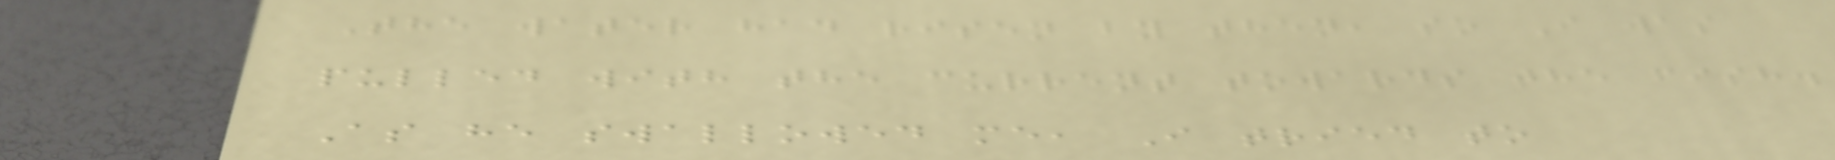The water had risen by then, so I was
pulled with the current towards the fish.
As he swallowed me, I tried to
